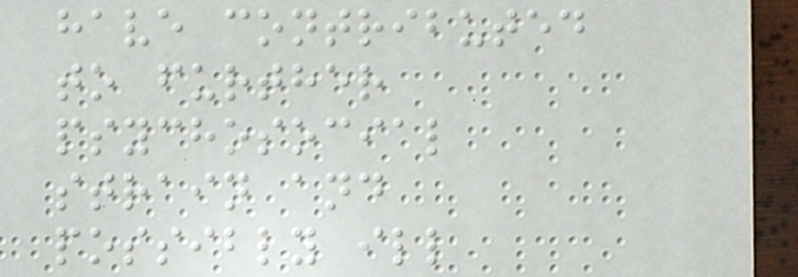have contributed
to further
psychosocial
strain and
possibly ill
